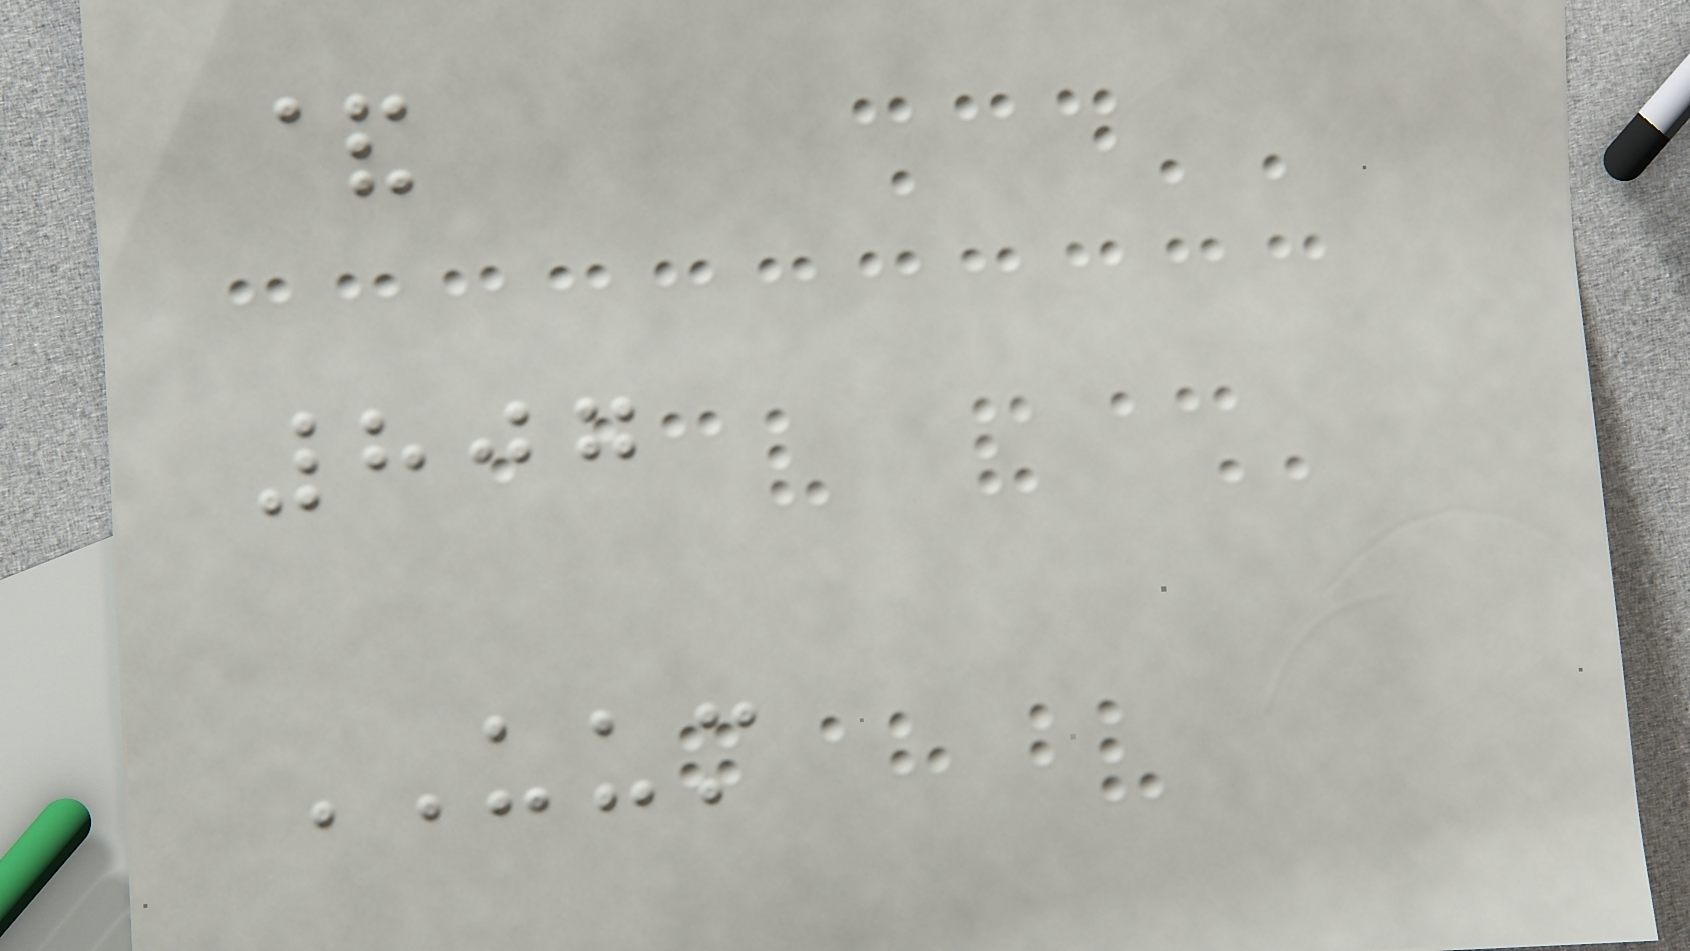&
807
UUM
